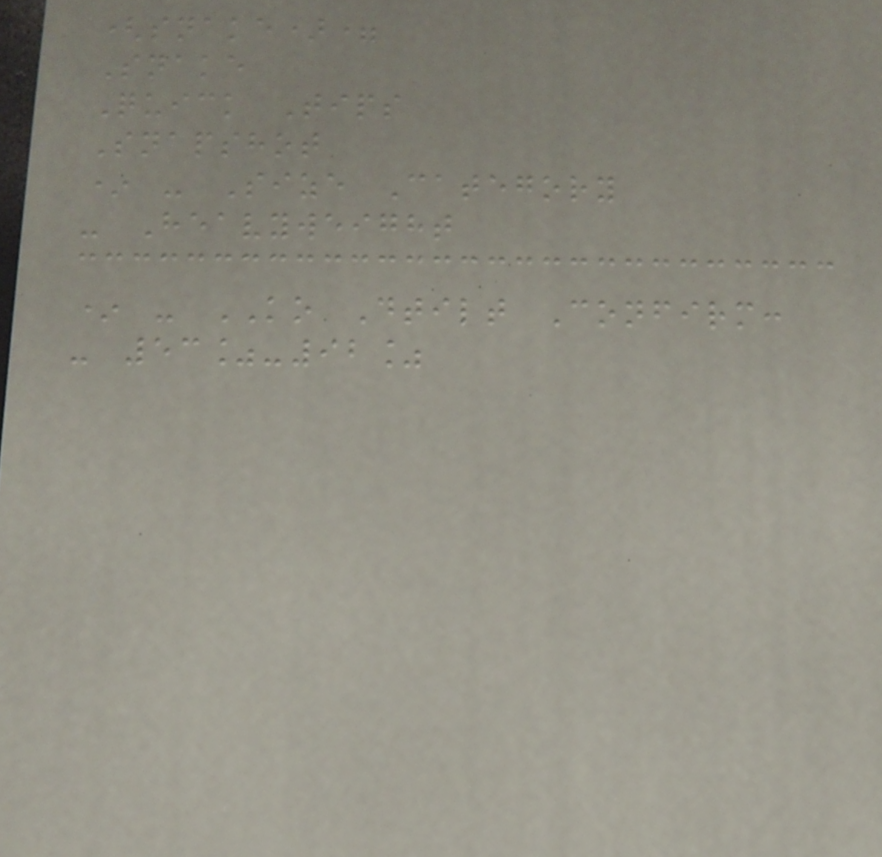(snake)=
Snake
Quick Tips
Snapshot
* - Size Category
- Heavyweight
* - KO Dtilt Confirm:
- 53%-92%
